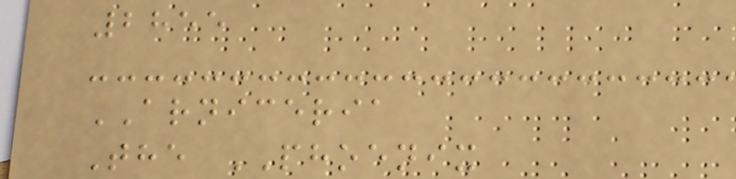2855
ARNICERIA
The PHOENIX
